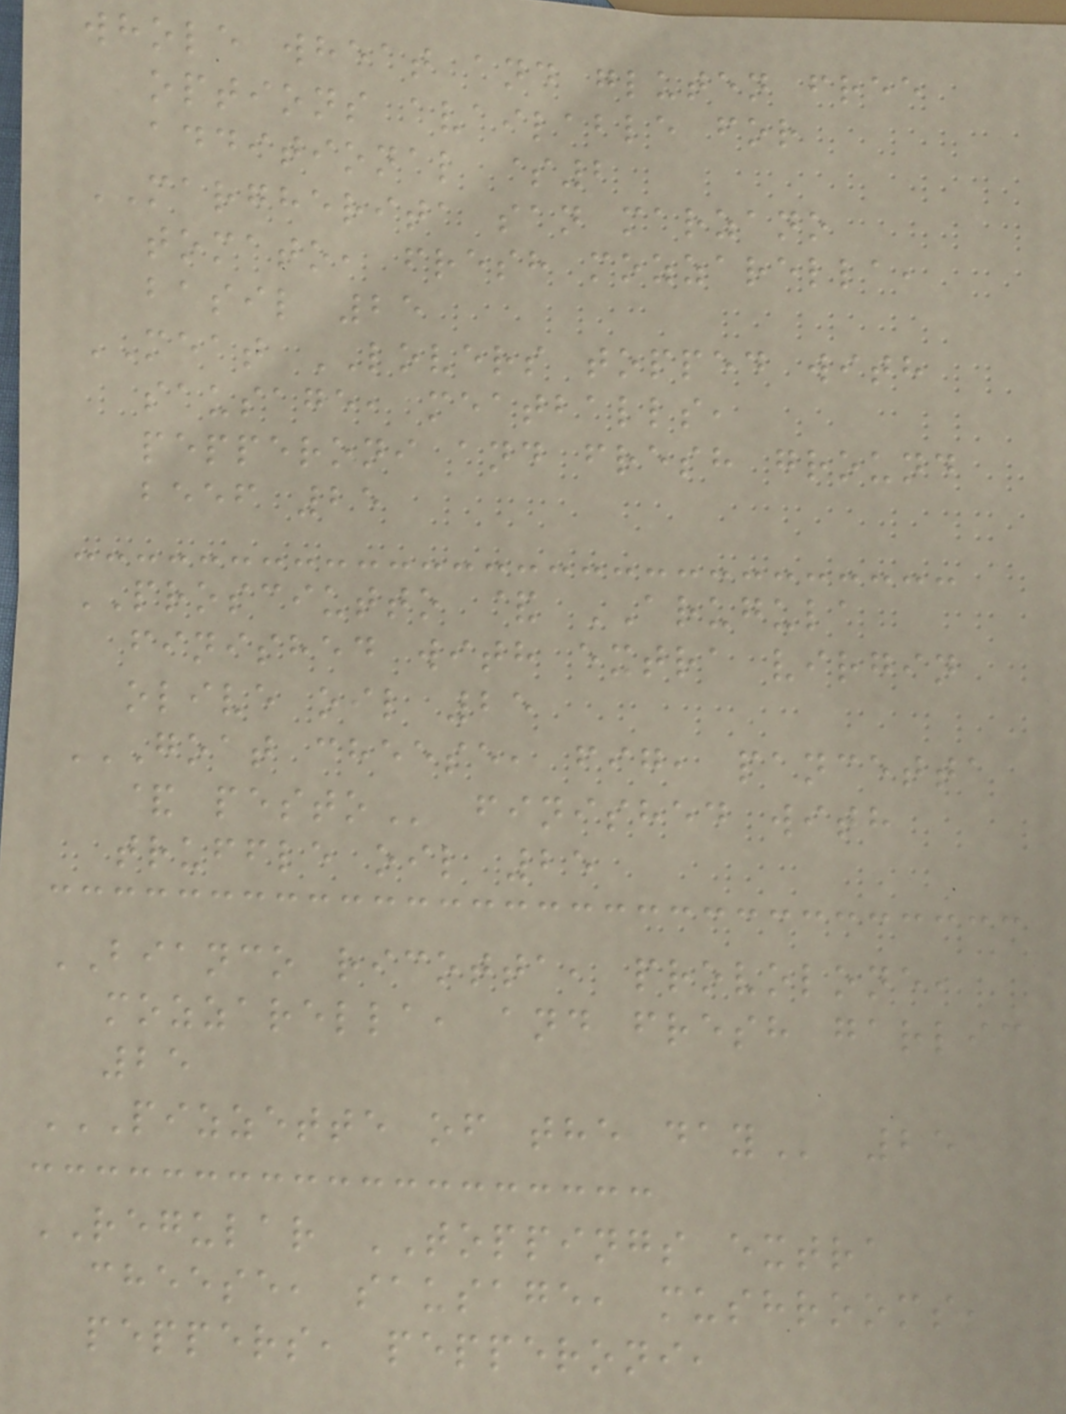whole wheat and gluten free
options available for
additional $2
MARGHERITA san marzano
tomato, fresh mozzarella,
basil 25
MEAT LOVERS topped with
sausage, meatballs,
pepperoni and fresh ground
beef 25
PROSCIUTTO & ARUGULA
finished with extra virgin
olive oil 25
GOAT CHEESE, FIG, PANCETTA
& PESTO finished with
truffle oil 25
BIANCO ricotta, provolone,
mozzarella, and fresh garlic
25
PIZZETTE OF THE DAY 25
REGULAR TOPPINGS extra
cheese, sausage, mushrooms,
peppers, pepperoni,
